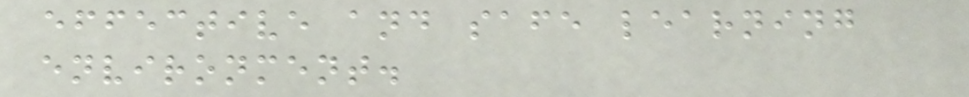effective and safe learning
environment.
